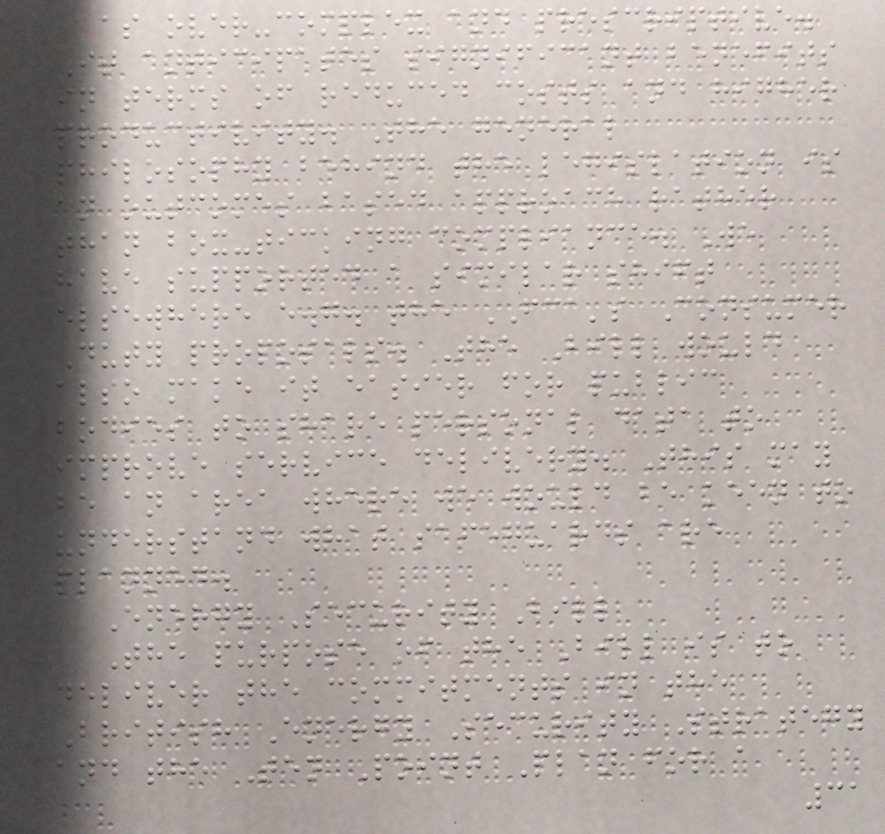as over-complex and prescriptive.
It anticipates significant benefits
in terms of reduced costs and higher
productivity. The general
philosophy behind the legislation is
an outcomes based approach rather
than box-ticking compliance. We
have supported a similar shift
elsewhere e.g. the FCA's Consumer
Duty proposals. The Bill would
also make it easier for public
bodies to share personal data to
improve service delivery. This may
be an area where we would be keen to
understand what safeguards are
planned.
Energy Security Bill
The purpose of the Bill is to
deliver the commitments in the
British Energy Security Strategy
and the Ten Point Plan for a
31
